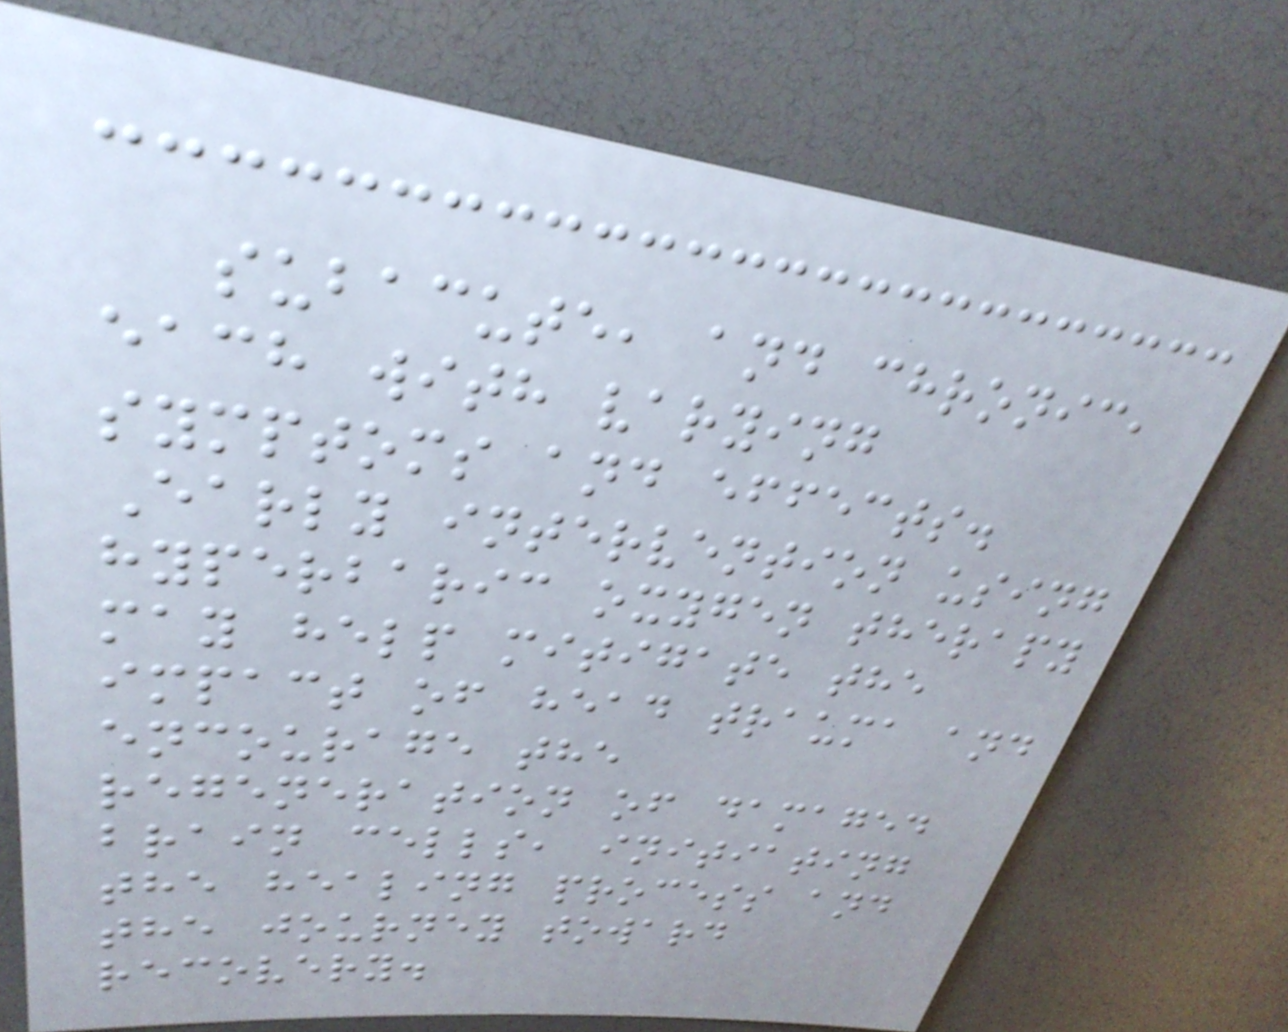subacute, and chronic,
each with varying
symptoms and effects.
Early intervention using
hyperbaric oxygen therapy
may help mitigate the
impact of head trauma and
encourage the
regeneration of damaged
brain cells, initiating
the healing process and
the journey toward
recovery.
